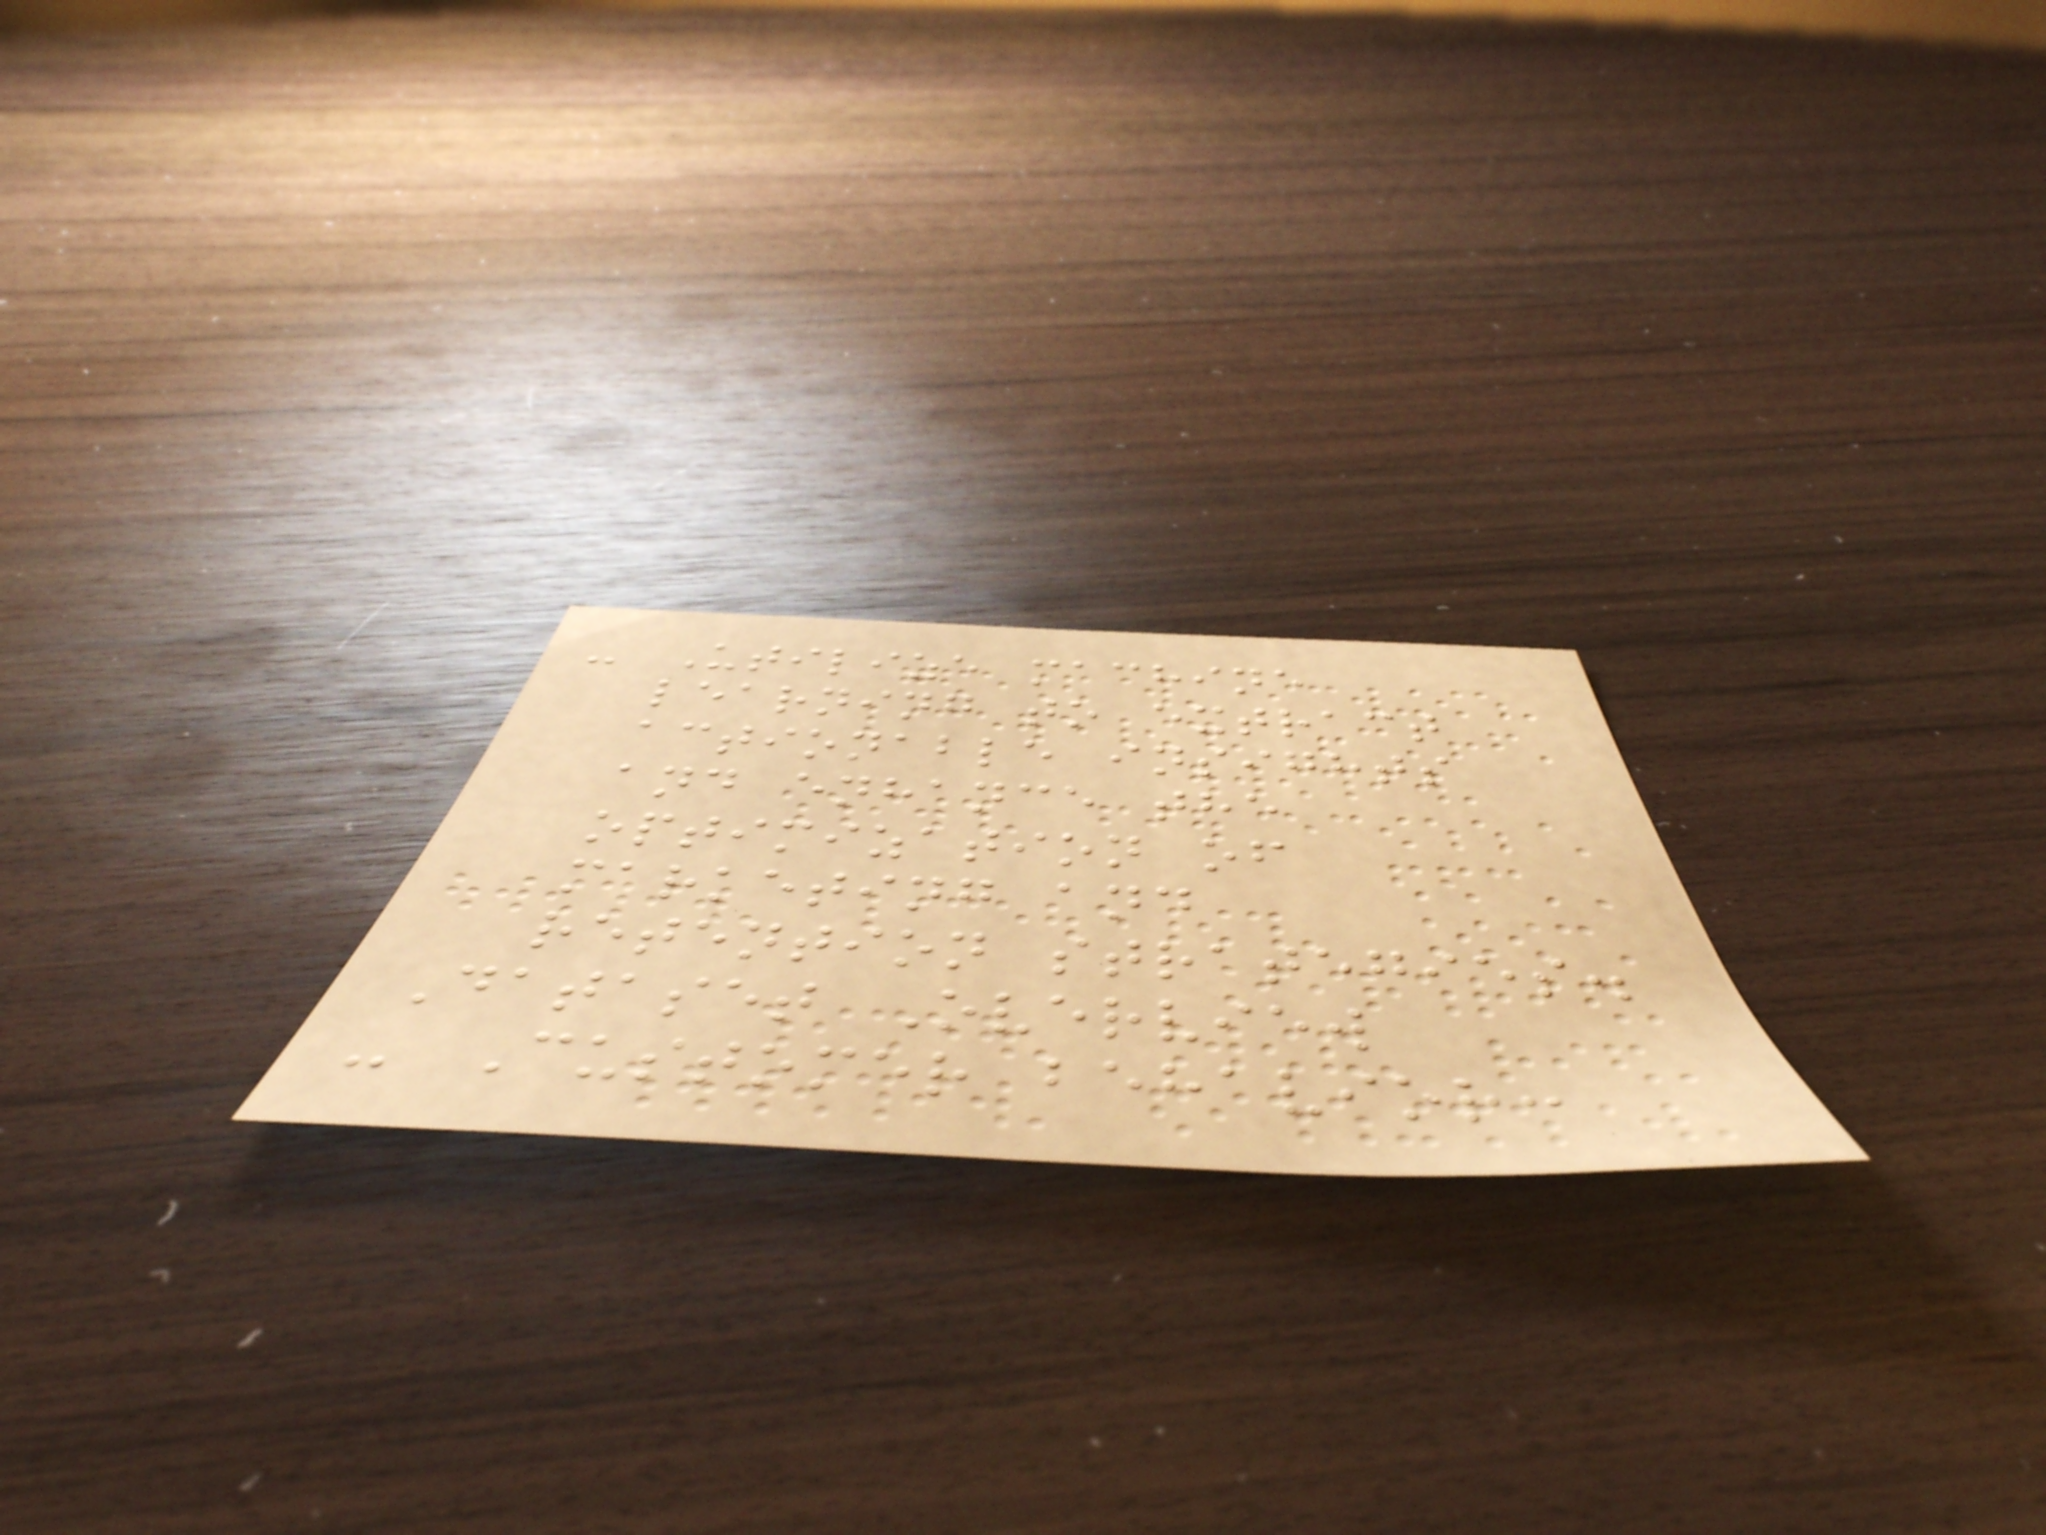- Utilize machine
learning to extract
actionable insights
and enhance the
optimization of
marketing and
retention strategies.
Dataset Overview
- Customer behavior:
